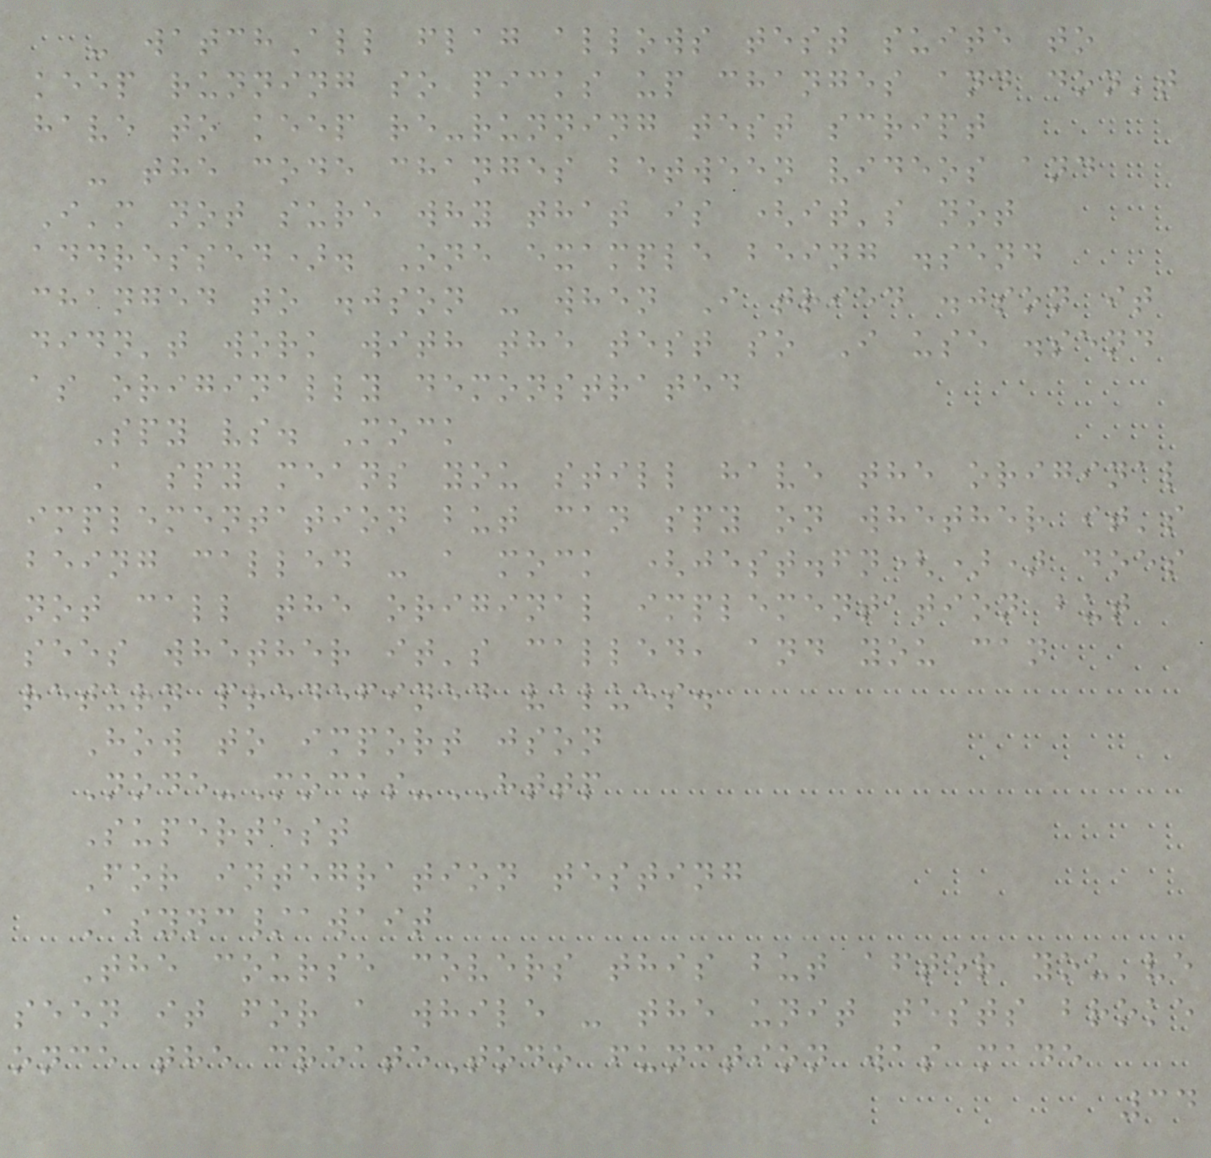- watchAll flag allows test suite to
keep running so picks up changes and don't
have to keep re-running test script
- the code changes between videos and
I'm not sure why that is (it's not
addressed). One example being .send
changed to .json - when I tried .json it
didn't work with the test so I use .send
as originally demonstrated
Spy vs. Mock
A spy means you still have the original
implementation but can spy on whether it's
being called - a mock (jest.fn()) does
not call the original implementation but
sees whether it's called, and you can
return predefined values.
How to import json
Node-Mocks-HTTP
Supertest
For integration testing
Async/await
The course covers this but after you've
seen it for a while - the unit tests broke
once the createTodo function was made
34
